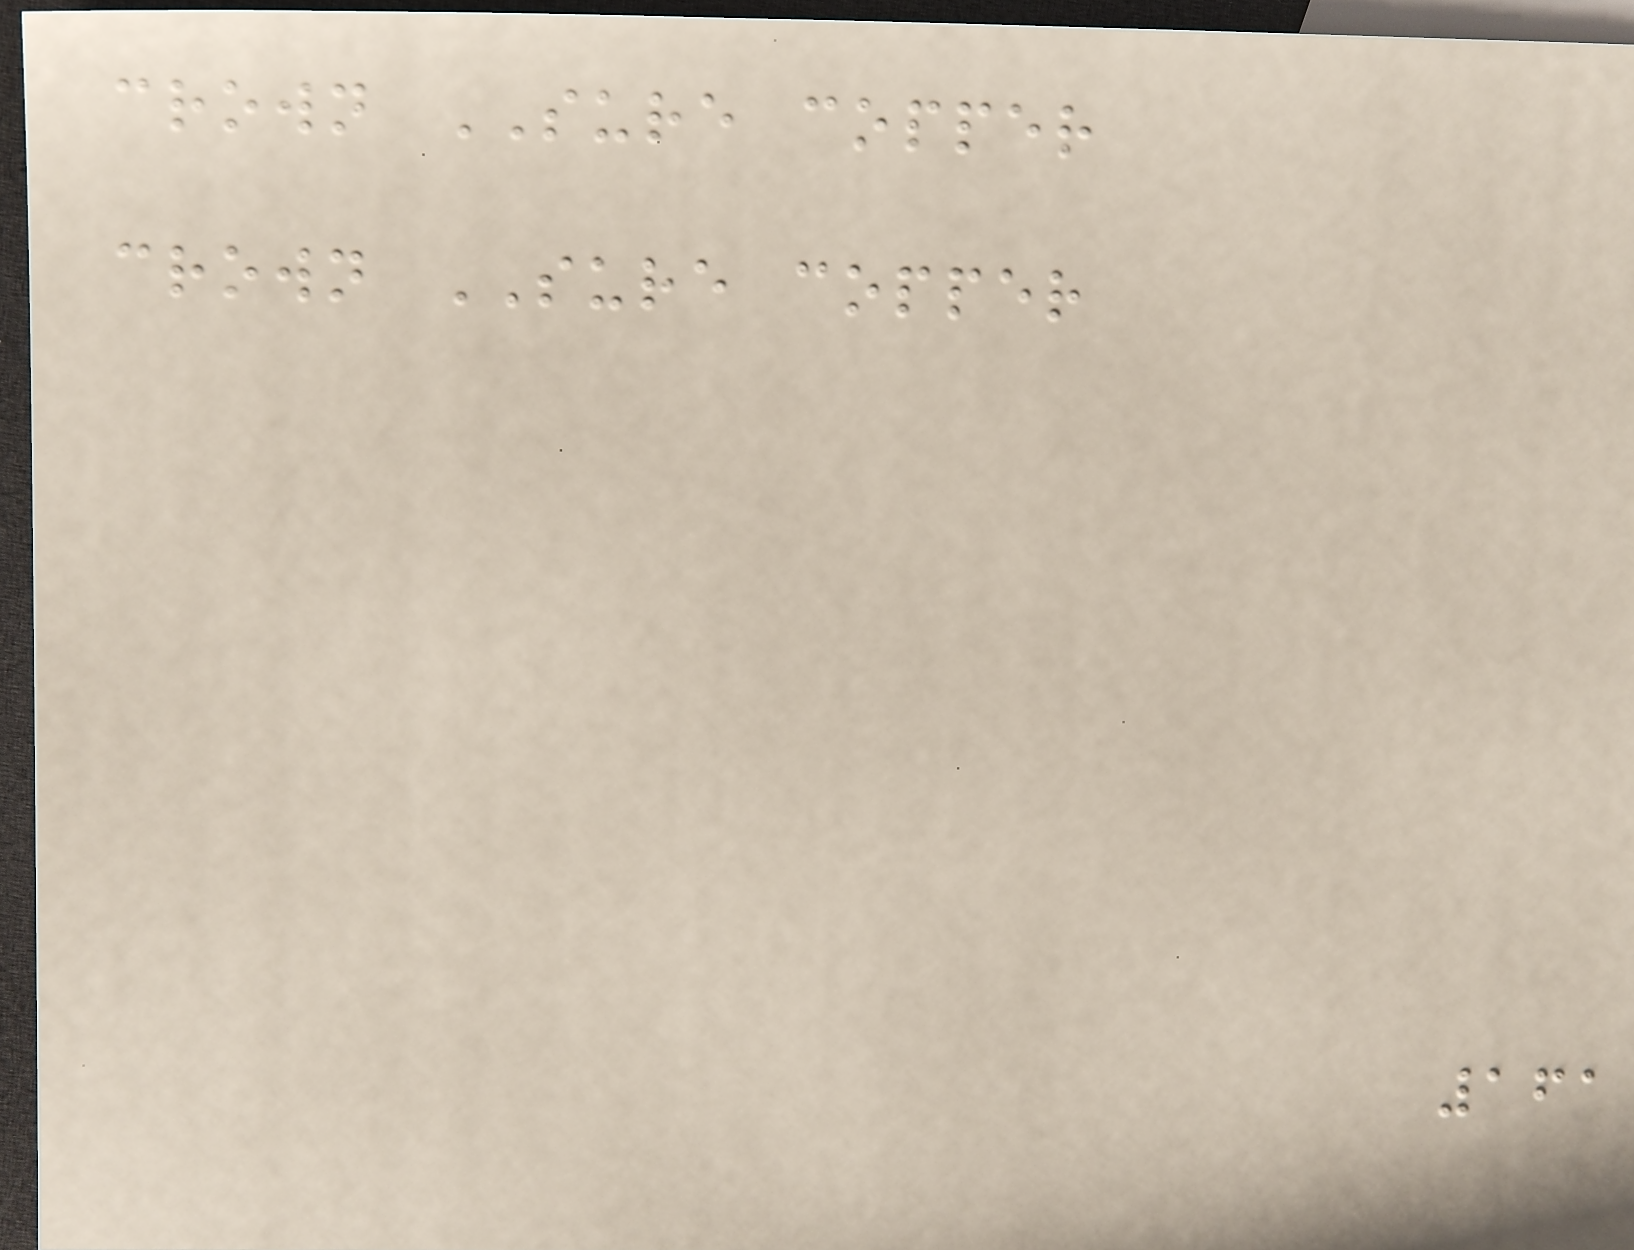crown SURE copper
crown SURE copper
161
